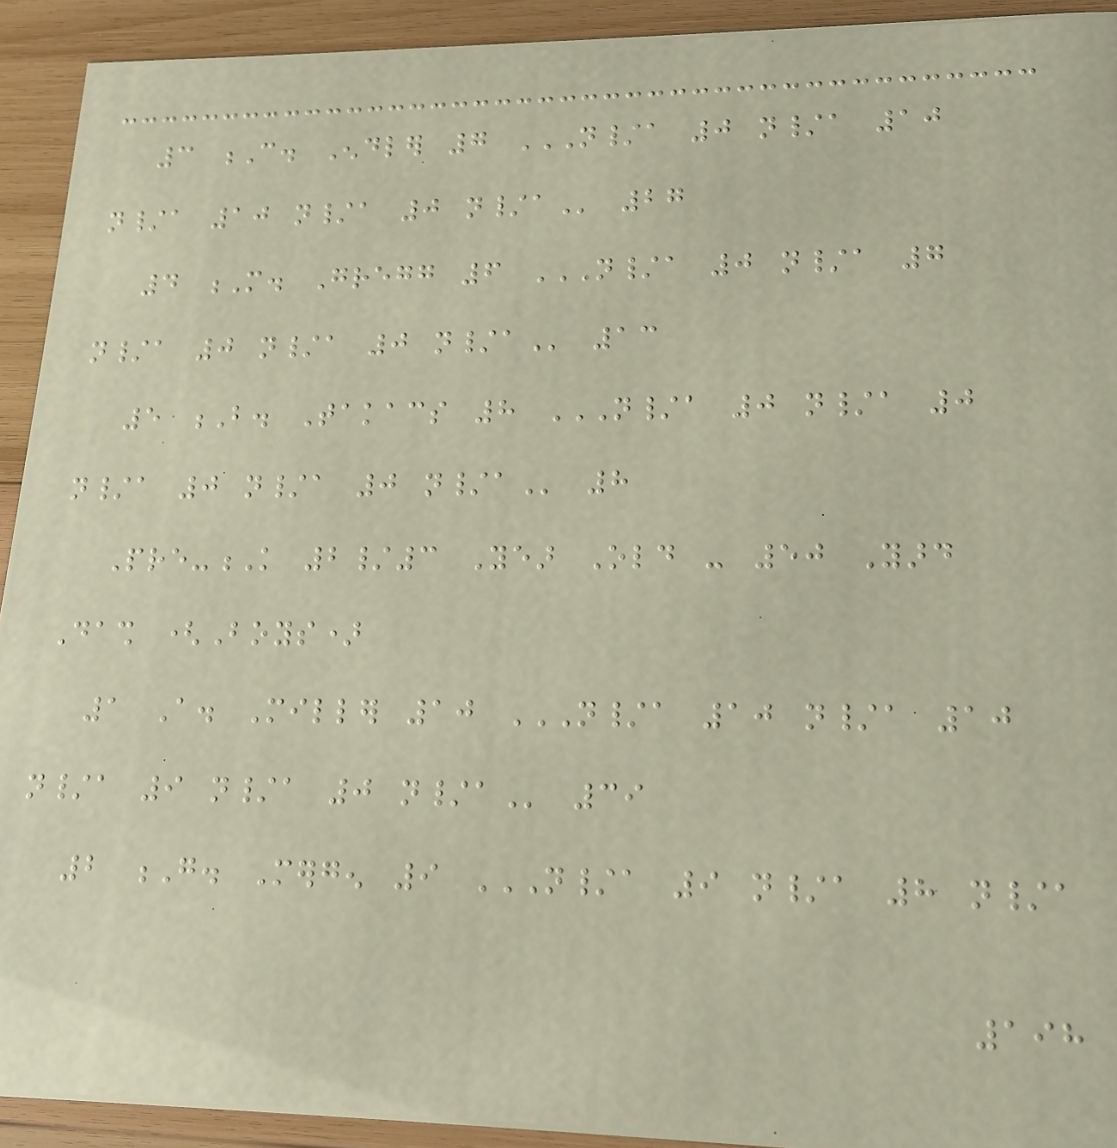3 C. Endler 7 N/A 0 N/A 10
N/A 10 N/A 0 N/A 27
4 M. Gregg 6 N/A 0 N/A 7
N/A 0 N/A 0 N/A 13
5 B. Takacs 8 N/A 0 N/A 0
N/A 0 N/A 0 N/A 8
Pre-K 2/3 Year Old - 50 Yard
Dash (Boys)
1 A. Miller 10 N/A 10 N/A 10
N/A 9 N/A 0 N/A 39
2 G. Mergen 9 N/A 9 N/A 8 N/A
198
